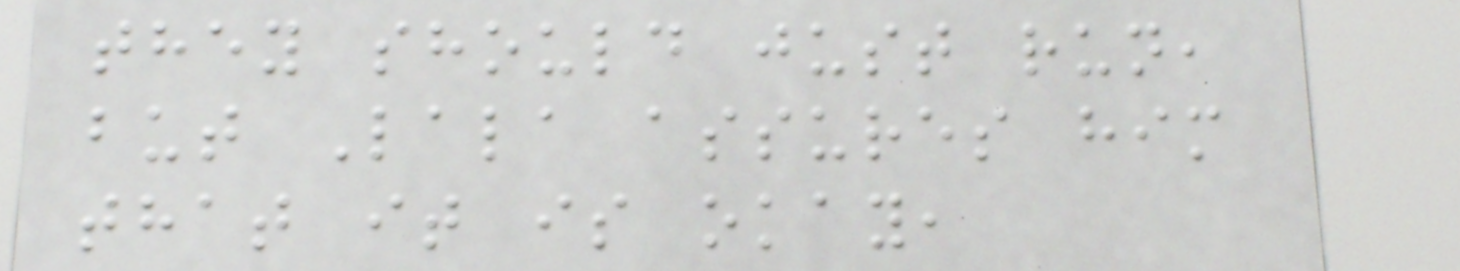they should just run,
but Lala assures him
that it is okay,
